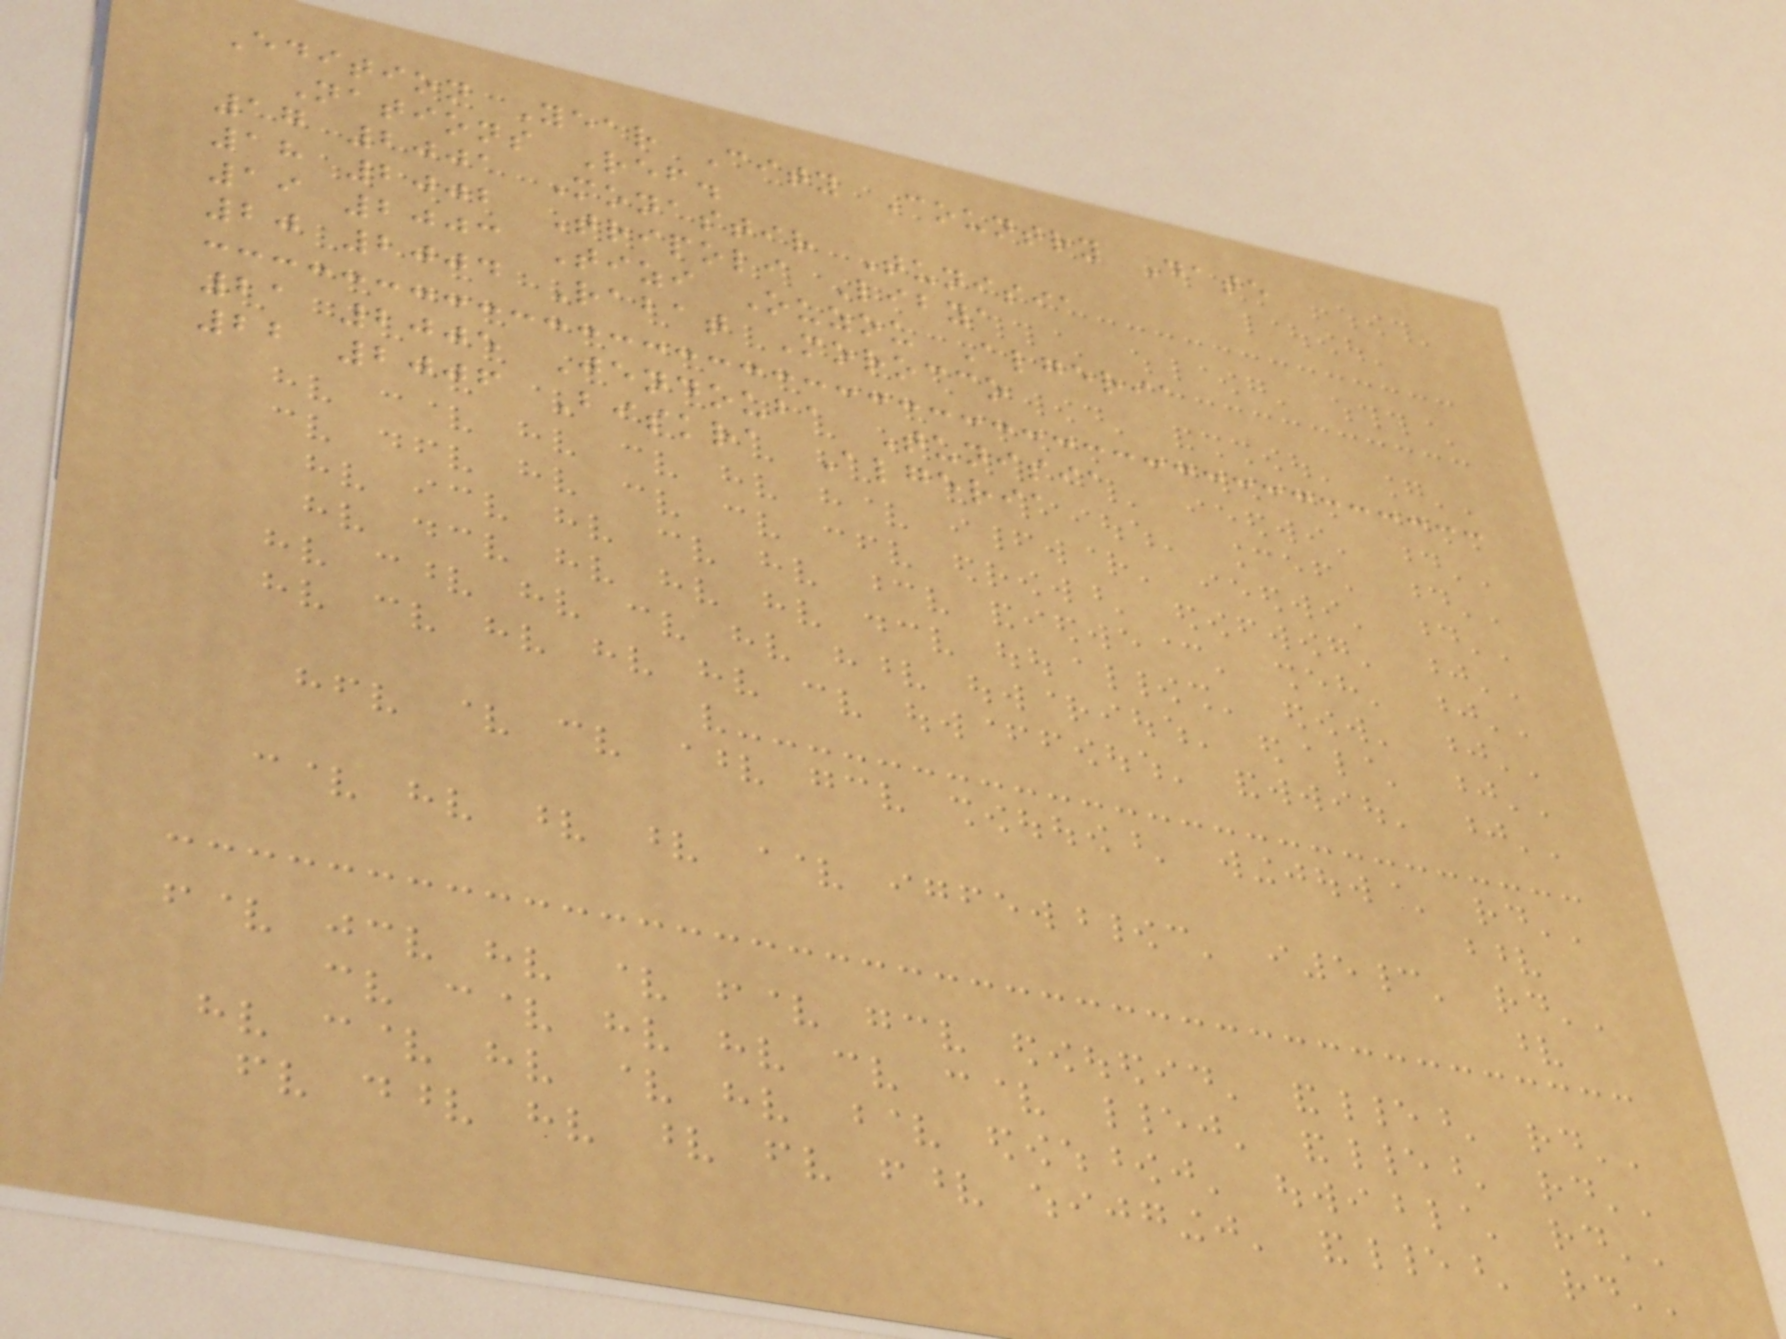Edition Year City Country Date
Nations Ref.
17 2001 Monastir Tunisia
18 2002 Tripoli Libya
19 2003 Tizi Ouzou Algeria
20 2004 Rabat Morocco
21 2005 Jendouba Tunisia
22 2006 Biskra Algeria
